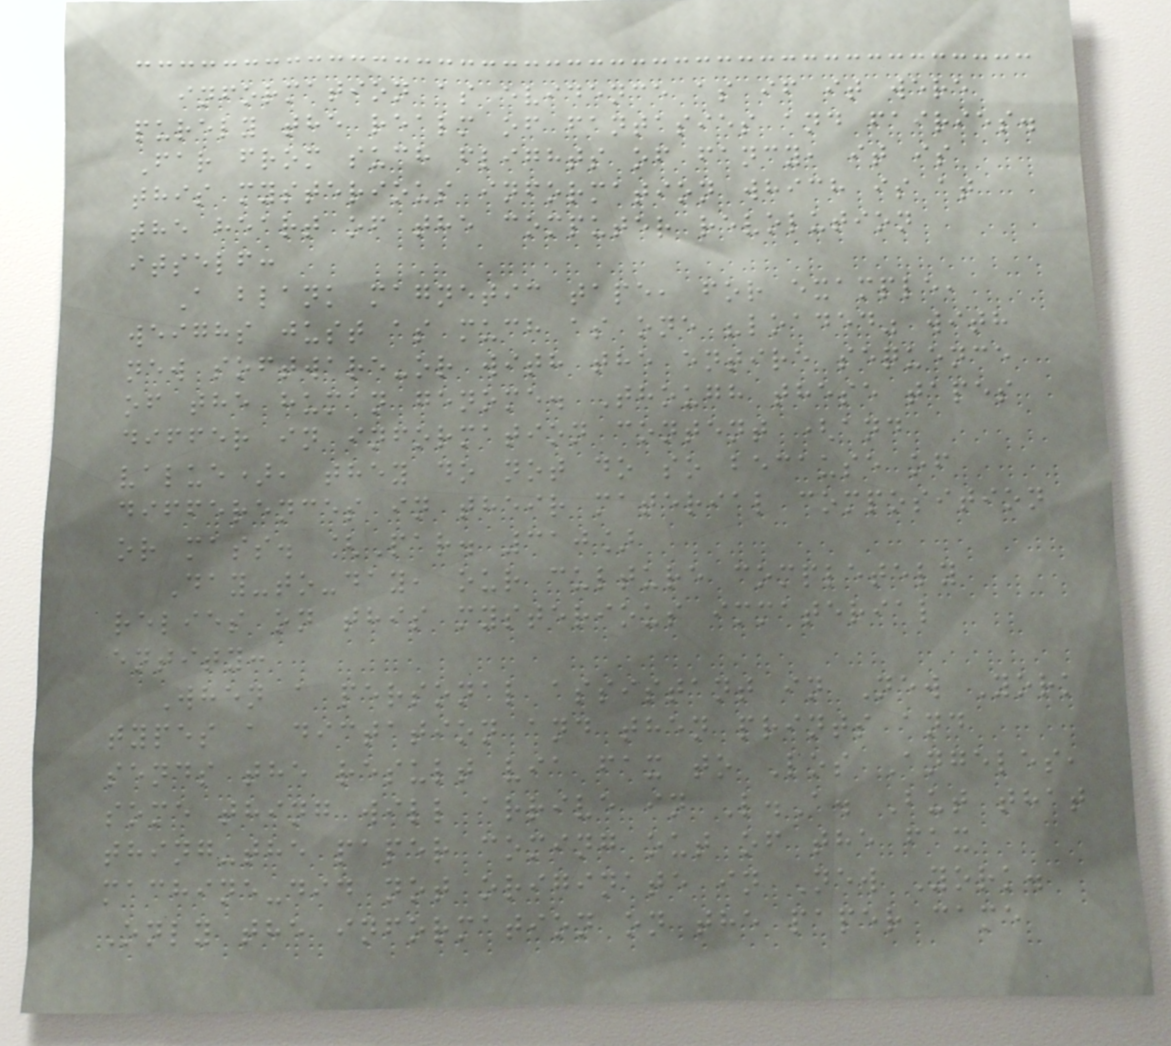information as evidence as if it were
purely the realm of fantasies and fairies.
Far from such flights of fancy, it is
this mysterious information which is at
the heart of the computer revolution
itself:
A blank magnetic tape, for example,
weighs just as much as one "loaded" with
new software-or with the entire sequence
of the human genome. Though these tapes
differ in information content (and
value), they do not do so because of
differences in their material composition
or mass. [Par. 310]
Day-to-day, our culture completely
relies on this mysterious immaterial
entity:
When a personal assistant in New York
types a dictation and then prints and
sends the result via fax to Los Angeles,
some thing will arrive in L.A. But that
thing-the paper coming out of the fax
machine-did not originate in New York.
Only the information on the paper came
